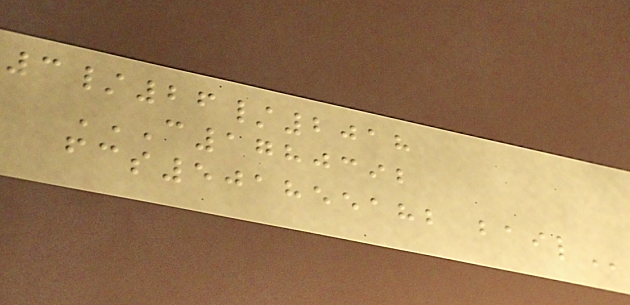3/26/2018
C1780392
FCS501855182 BAIL
